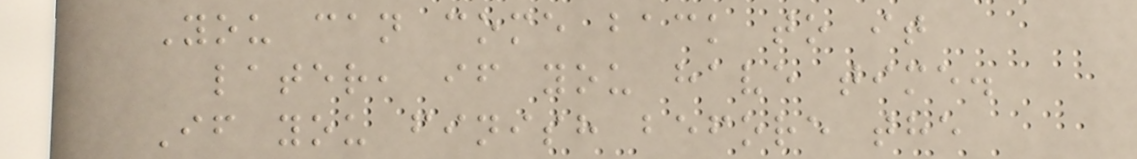You can come back to it
later, if you have time.
If you finish before the
